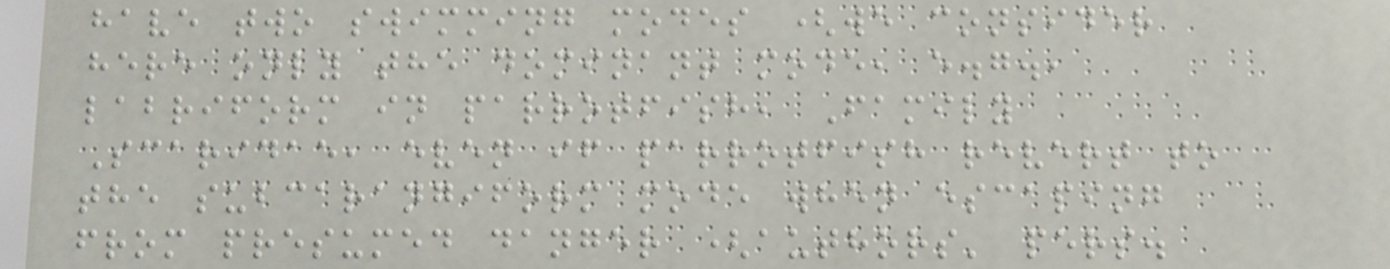have two swimming modes (we consider
here only the dominant mode, e.g.,
labriform in parrotfish, Family
Scaridae, even if parrotfish revert to
the subcarangiform mode when escaping
from presumed danger (authors' pers.
